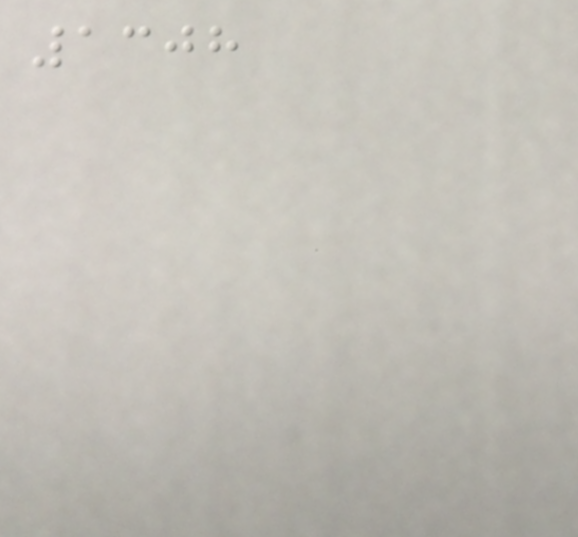1308
